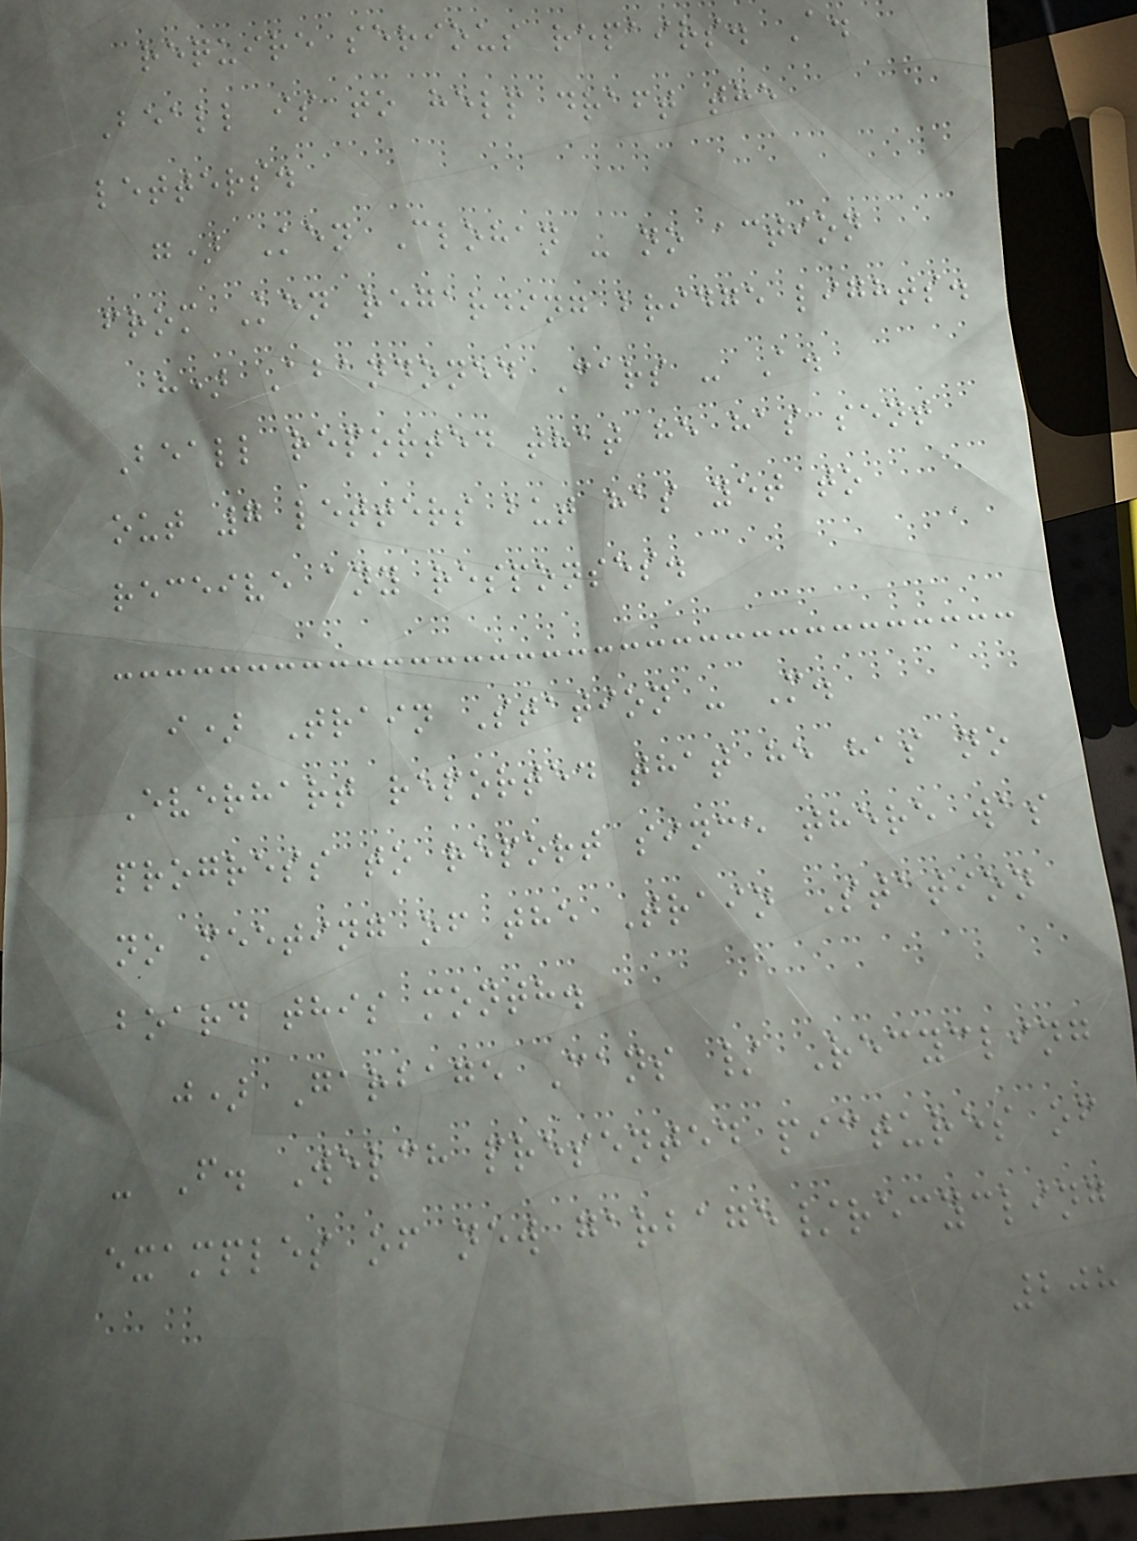require serious repairs. A.
Beall is to help draft the
letters.
g) Ken Clohan - no action
from Ken regarding bridge lights.
h) Abandoned Cars - A.
Beall reported that he has sent
out 7 letters but has yet to
receive any responses.
i) Train Station - M.
Everhart reported that he has no
progress to report since there was
no meeting of the Train Station
board this month.
j) Garbage Cans / Recycling
- F. Welch presented pictures of
examples of new garbage/recycling
208
